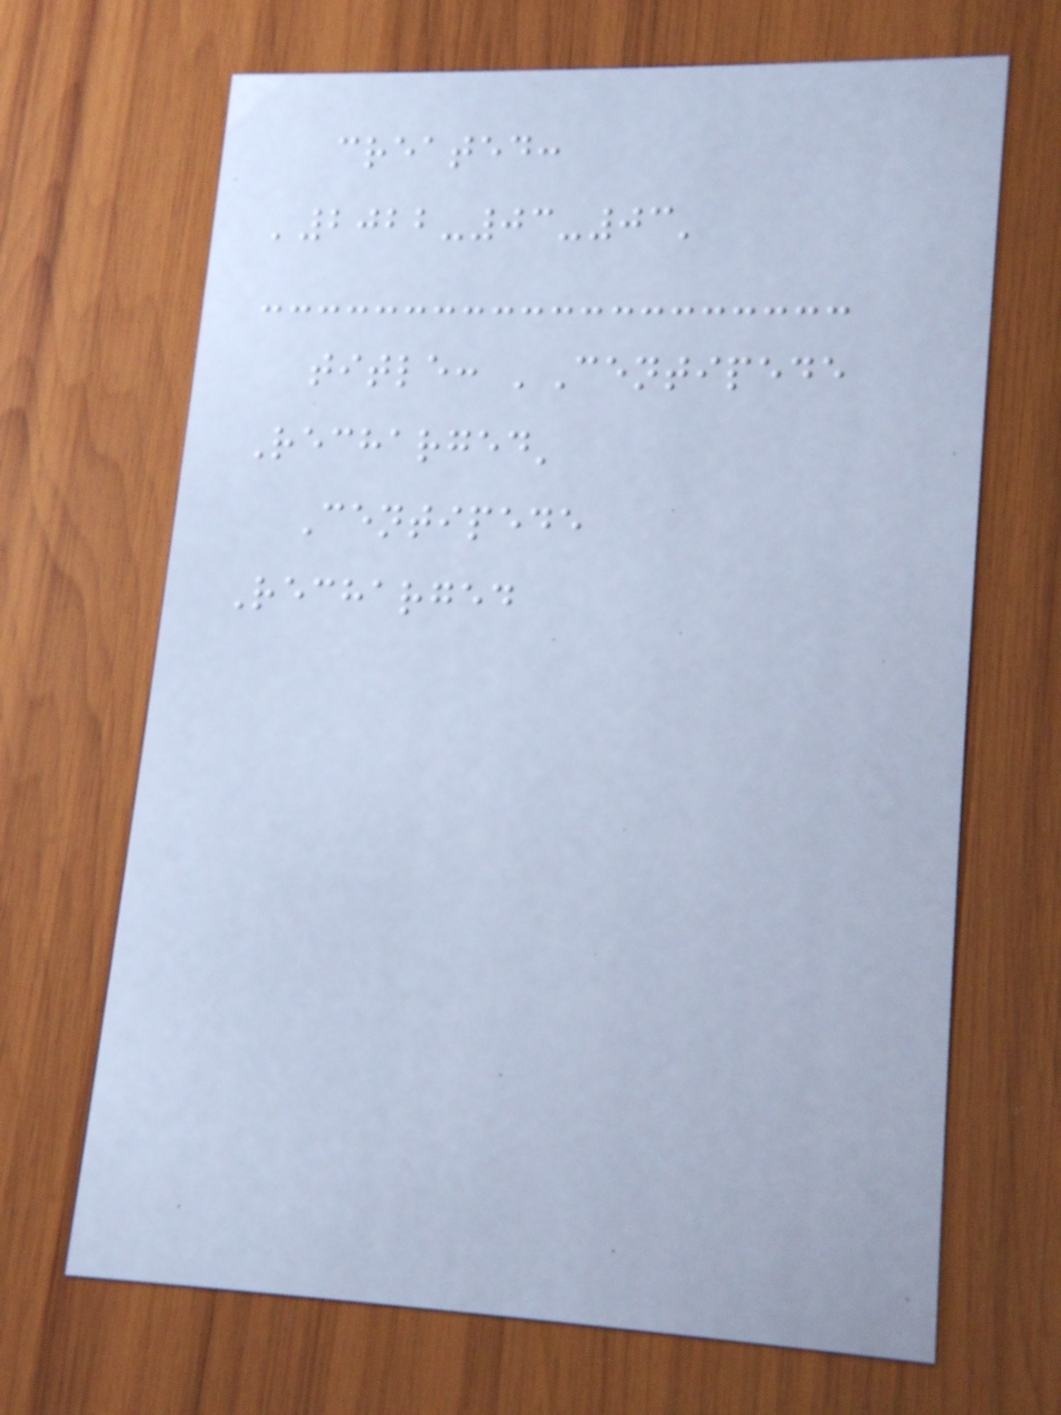created:
'2022-03-03'
title: 'Centipede
Recharged'
Centipede
Recharged
